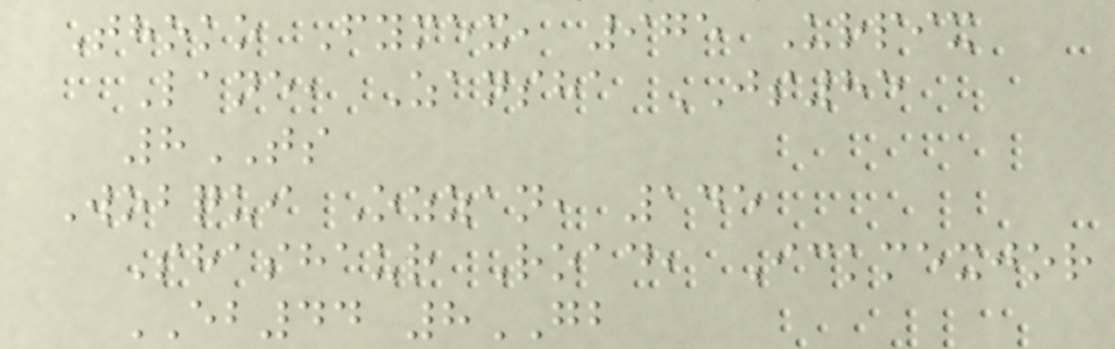Thoko Fymex, 975 Urpix
Lane, Zansha JS85
8TS
Wobqui Ozzan, 145
Shashaur Road, Ickmexjor
EB44 8GB
